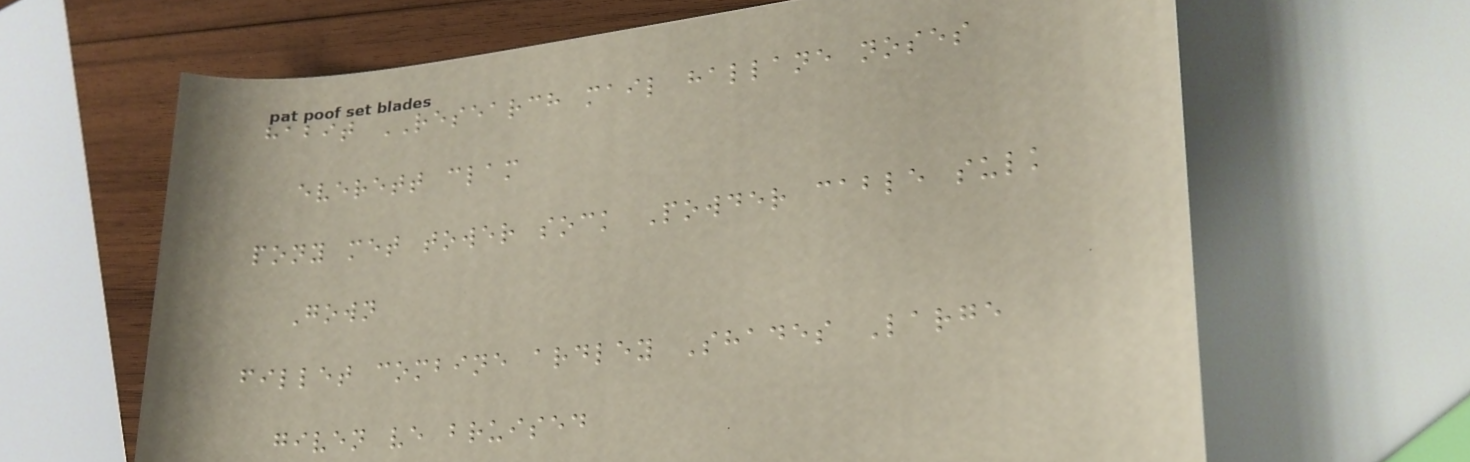habit RESEARCH mail hallane noses
everett clam
pony met tower sock Powder cable sulk
Gown
fillet combine ardley Shades Large
given ve bruised
